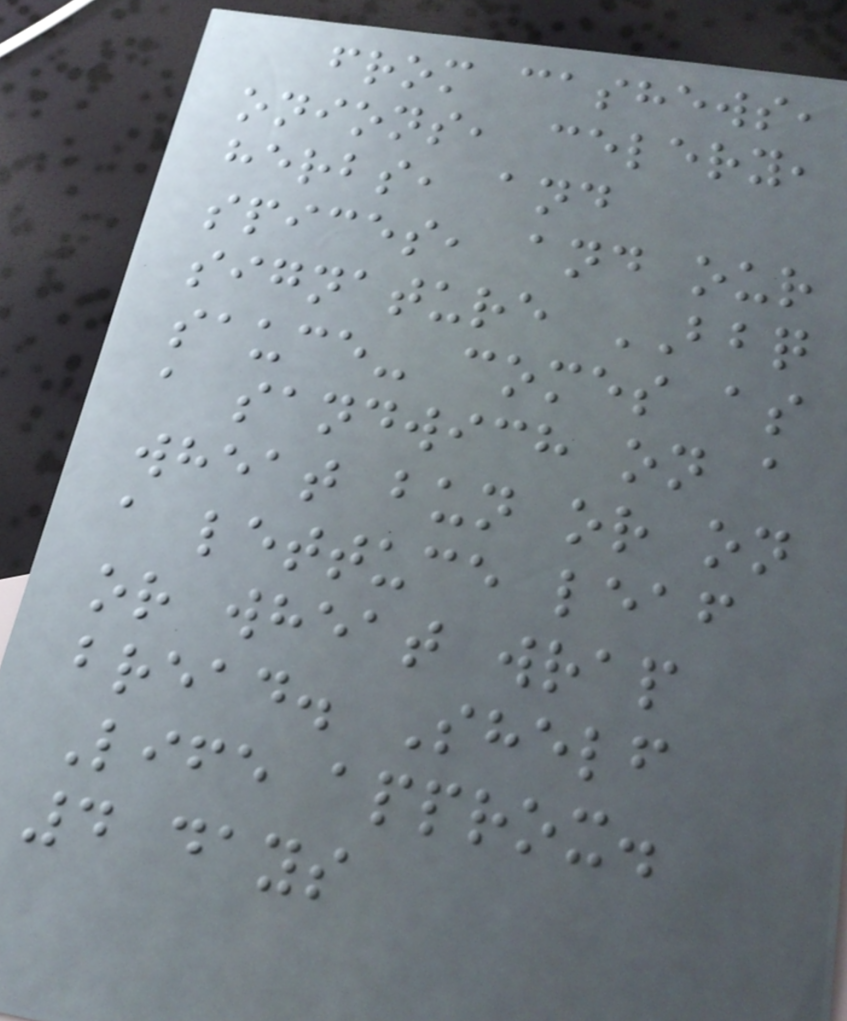from cashews,
onions, celery,
herbs, and
spices, and our
signature BBQ
sauce- comes as
a sandwich on a
wheat bun or on
a lettuce leaf
or wheat wrap
bread. Shelf
Life approx.
4 days
